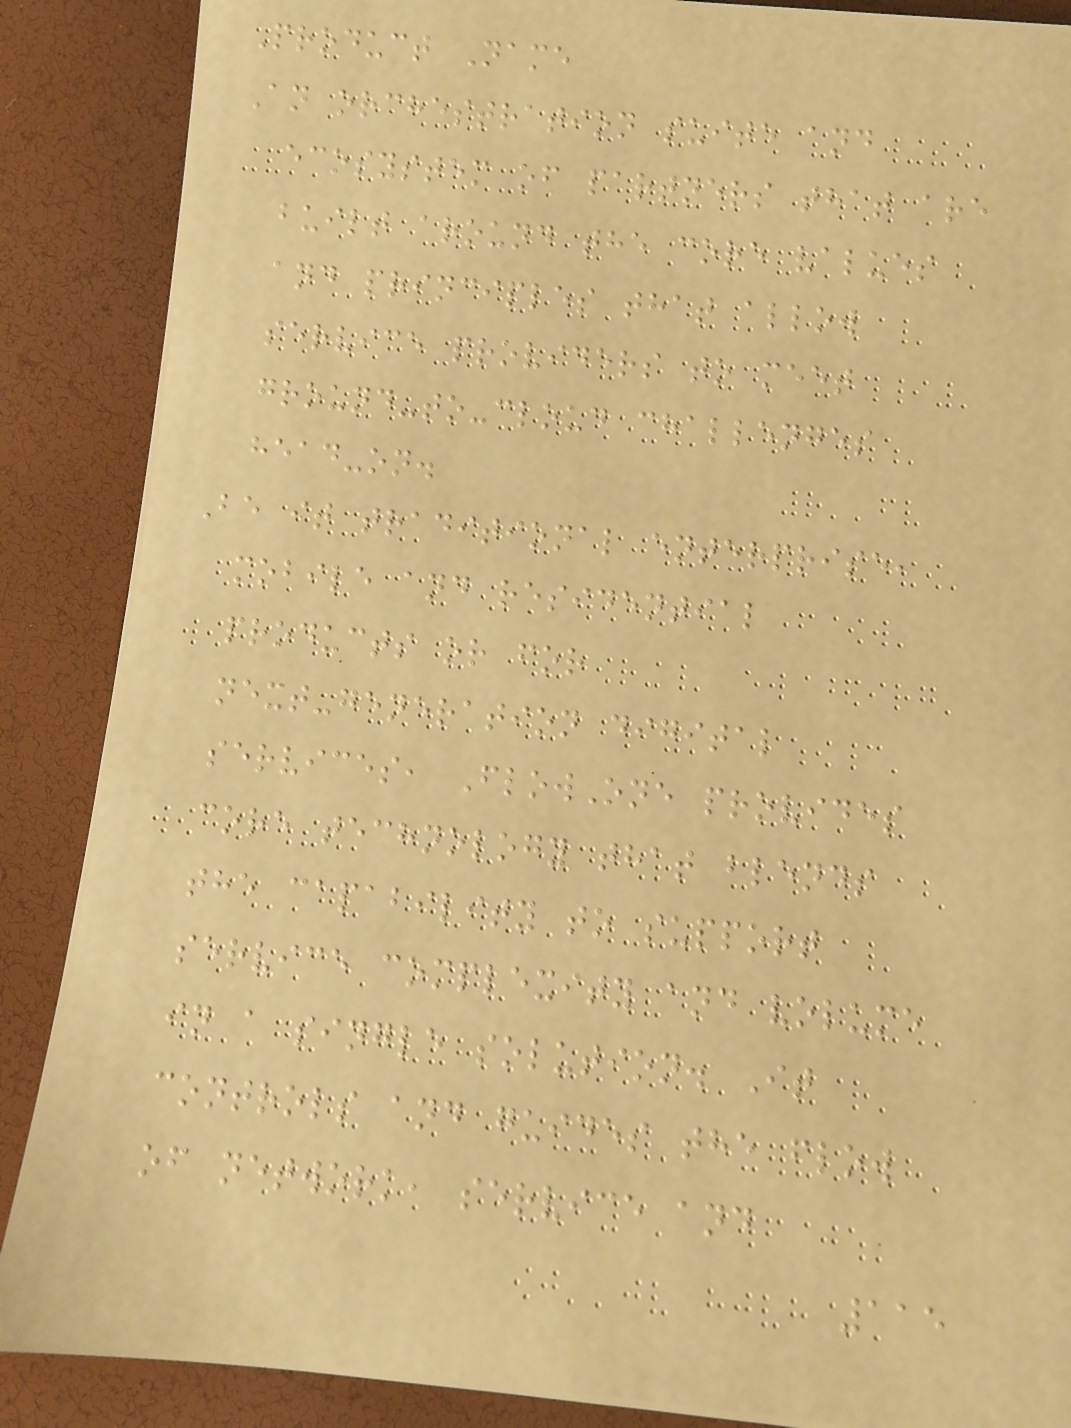Product Name
An orchestration suite and
ecosystem of partners that are
built around the core values
and principles that allow
service providers to meet
ground-to-cloud challenges
head-on.
Be it traditional enterprise,
mobile and residential
products or for
next-generation digital
services, FlowOne provides
core technology that blends
the capability to support
service complexity and volume
in a single solution. It
controls and guides the flow
of network, service and
115
